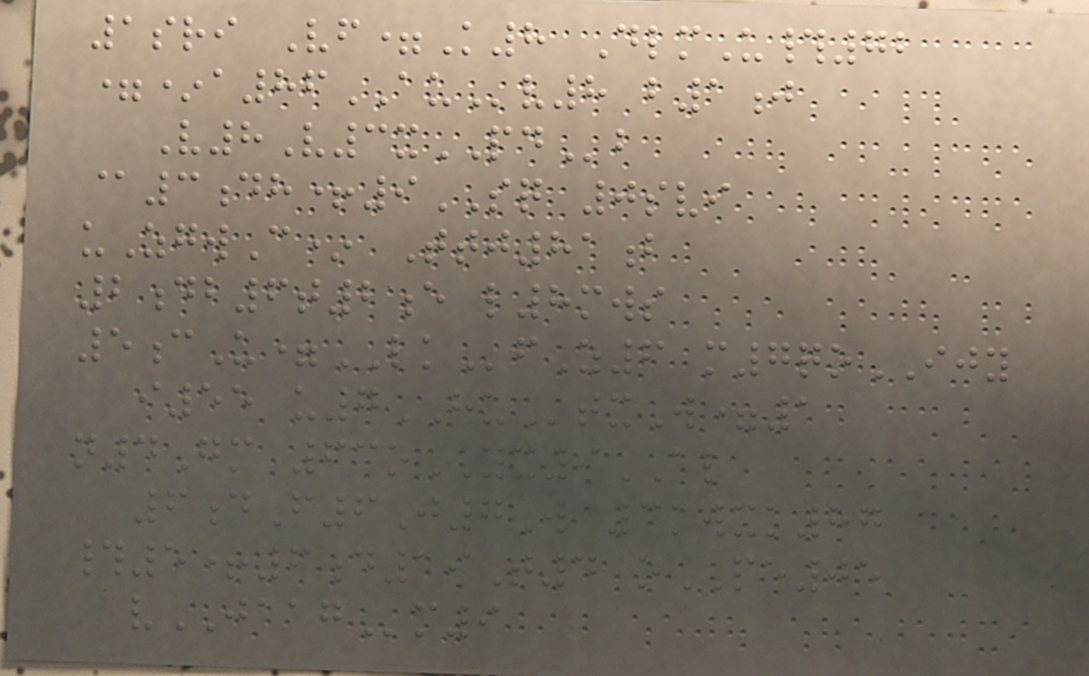1sri Vf=K8 DlmU#72
=*a86AUv8 b1j
V8V3xPDb
@3dh+9SQ 0svi
uZgwC* Ttj81b
2db6t2e l8mws
5cU=LKfZ6 m7qoIJY
i55 u7HUtxW=1
n4Gm 63oYX9AL
6dF6J7W 3kwxk87
#5+6d19T4 oPE05
vJAAGm9
